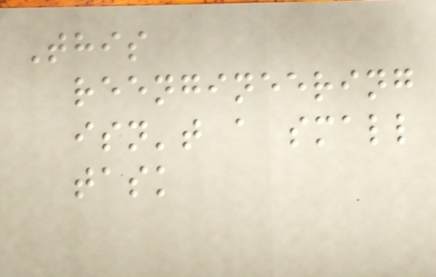This
reengineering
isn't a small
task
